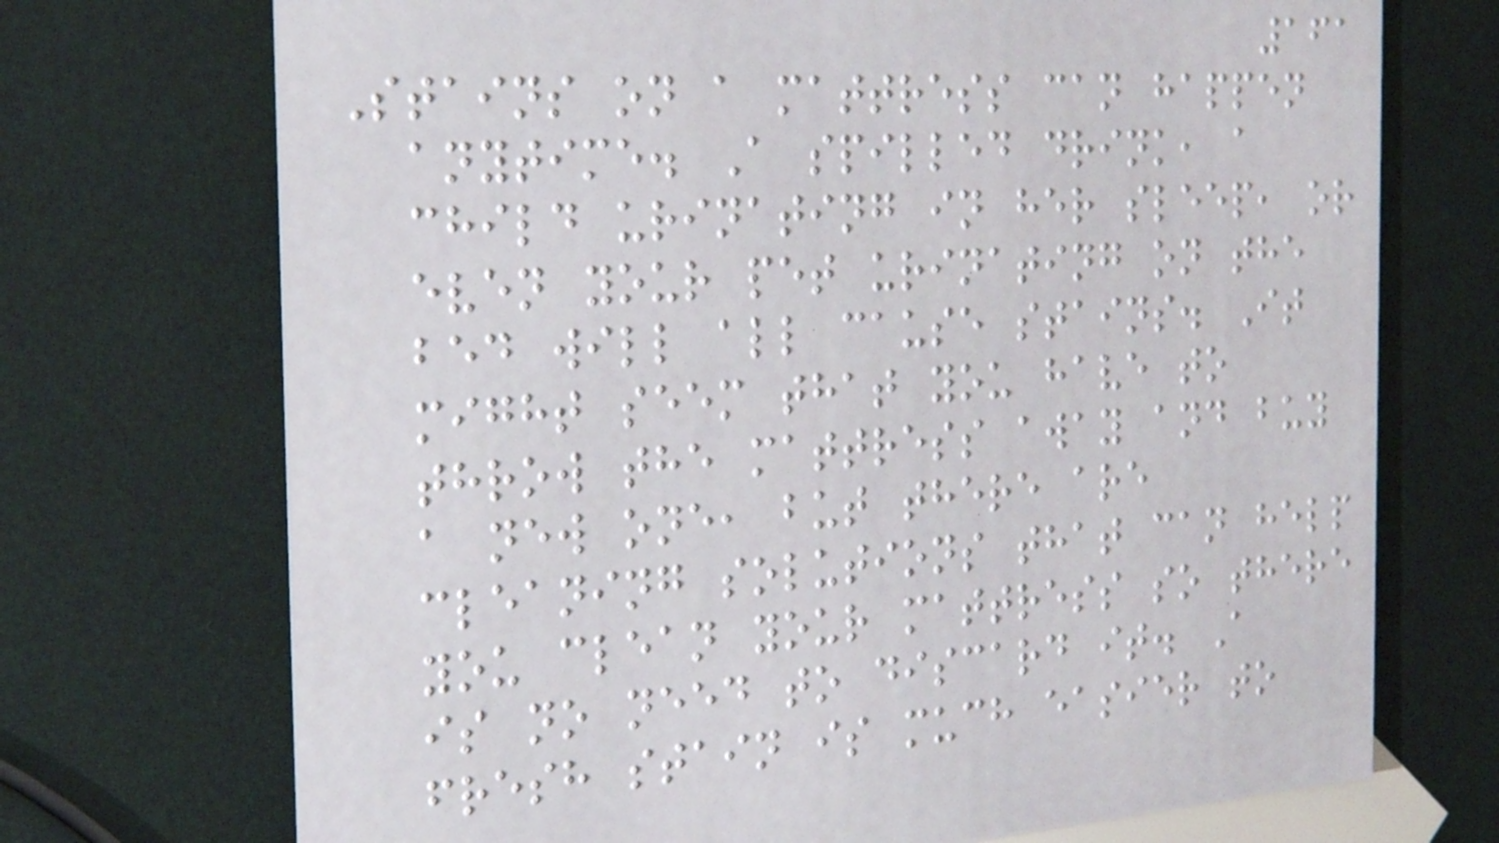161
Stains on a mattress can happen
anytime. A spilled drink, a
child urinating in her sleep, or
even your pet urinating on the
bed will all cause stains. It
might seem that you have to
throw the mattress away and buy
a new one, but there are
cleaning solutions that can help
you clean your mattress so there
is no need to discard it. A
fresh stain is much easier to
